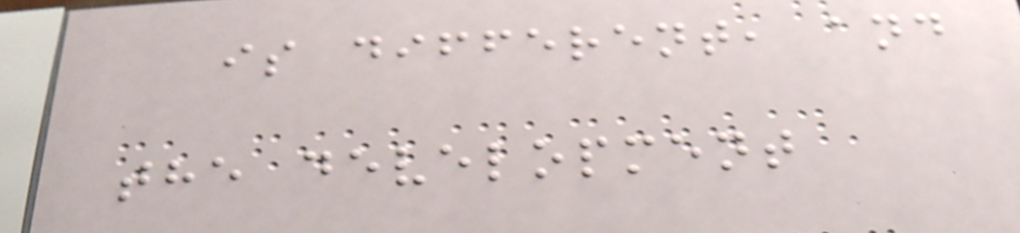is different, and
the development
